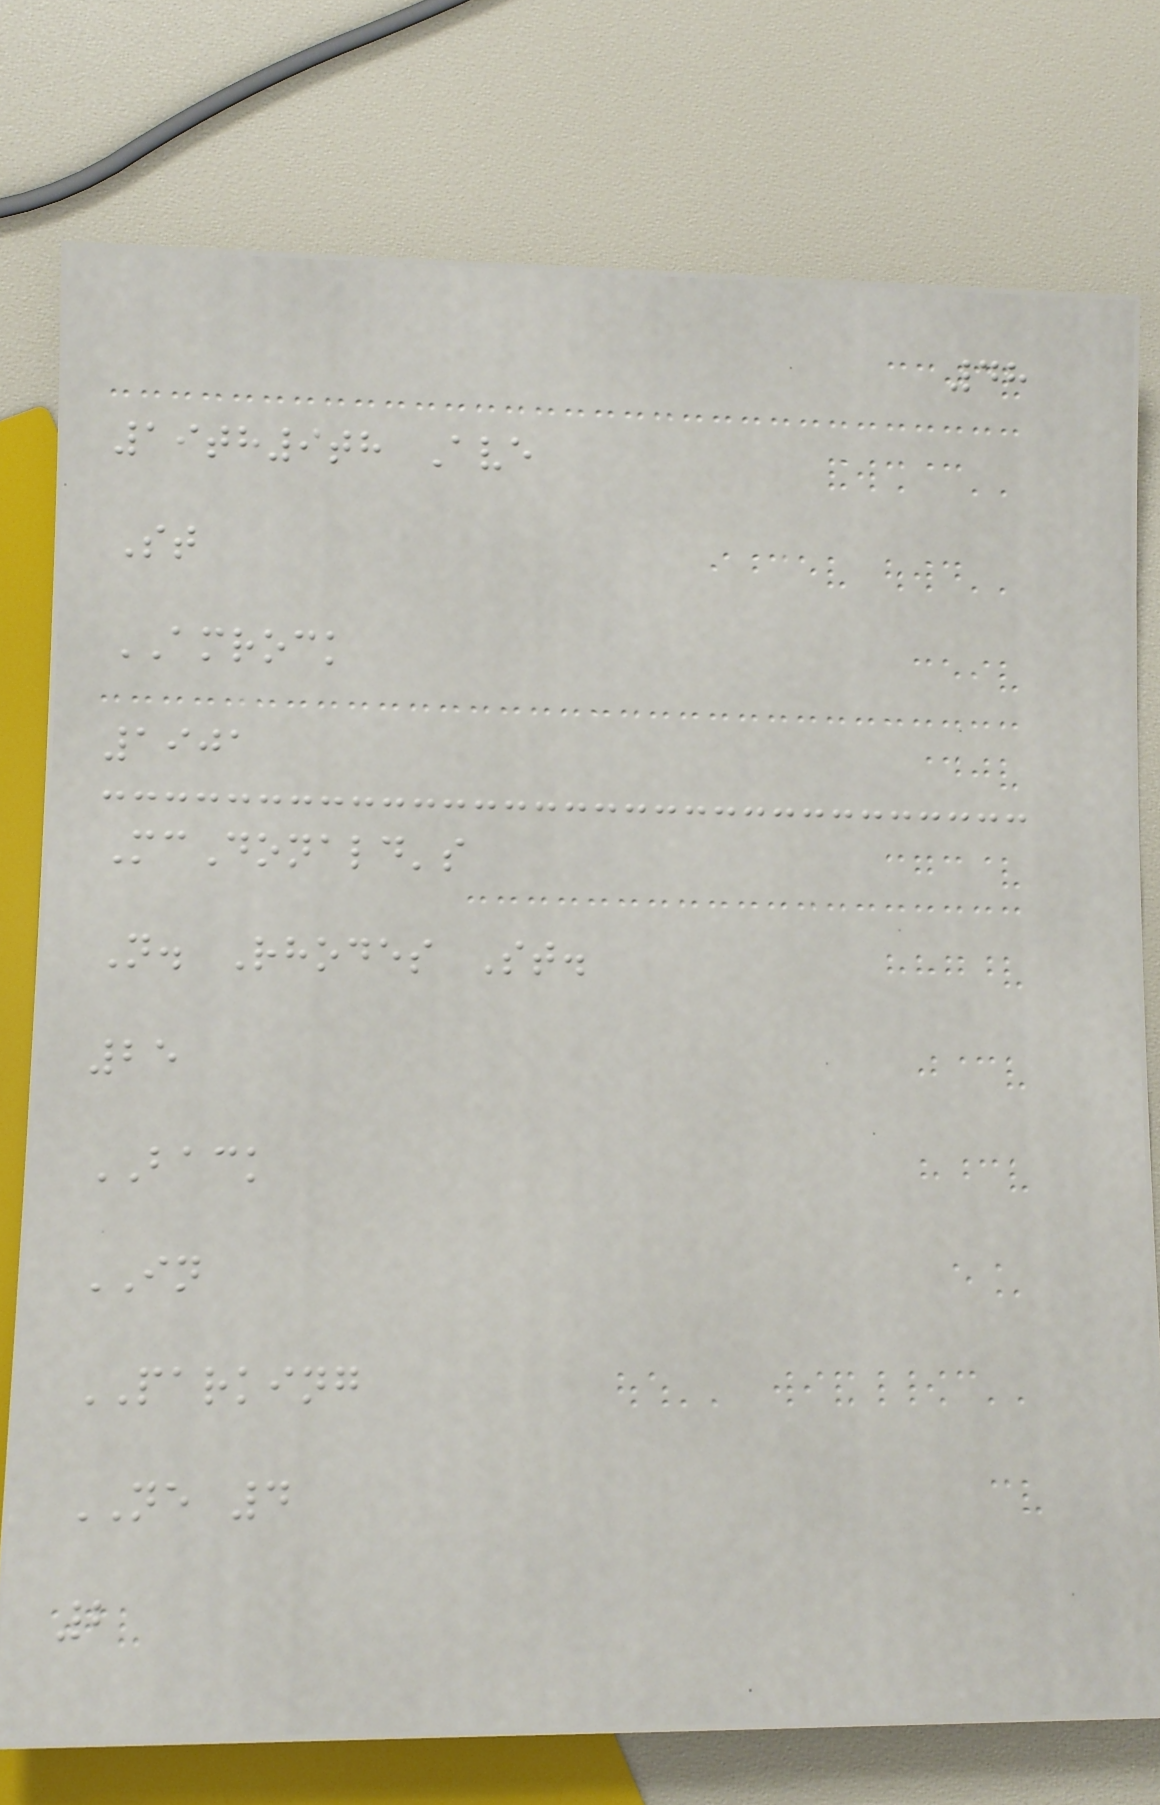48
19th9th Ave
St
AMROCK
1901
McDonald's
N. Rhodes St.
25
BACK
IN
PARKING
NE 4
2
